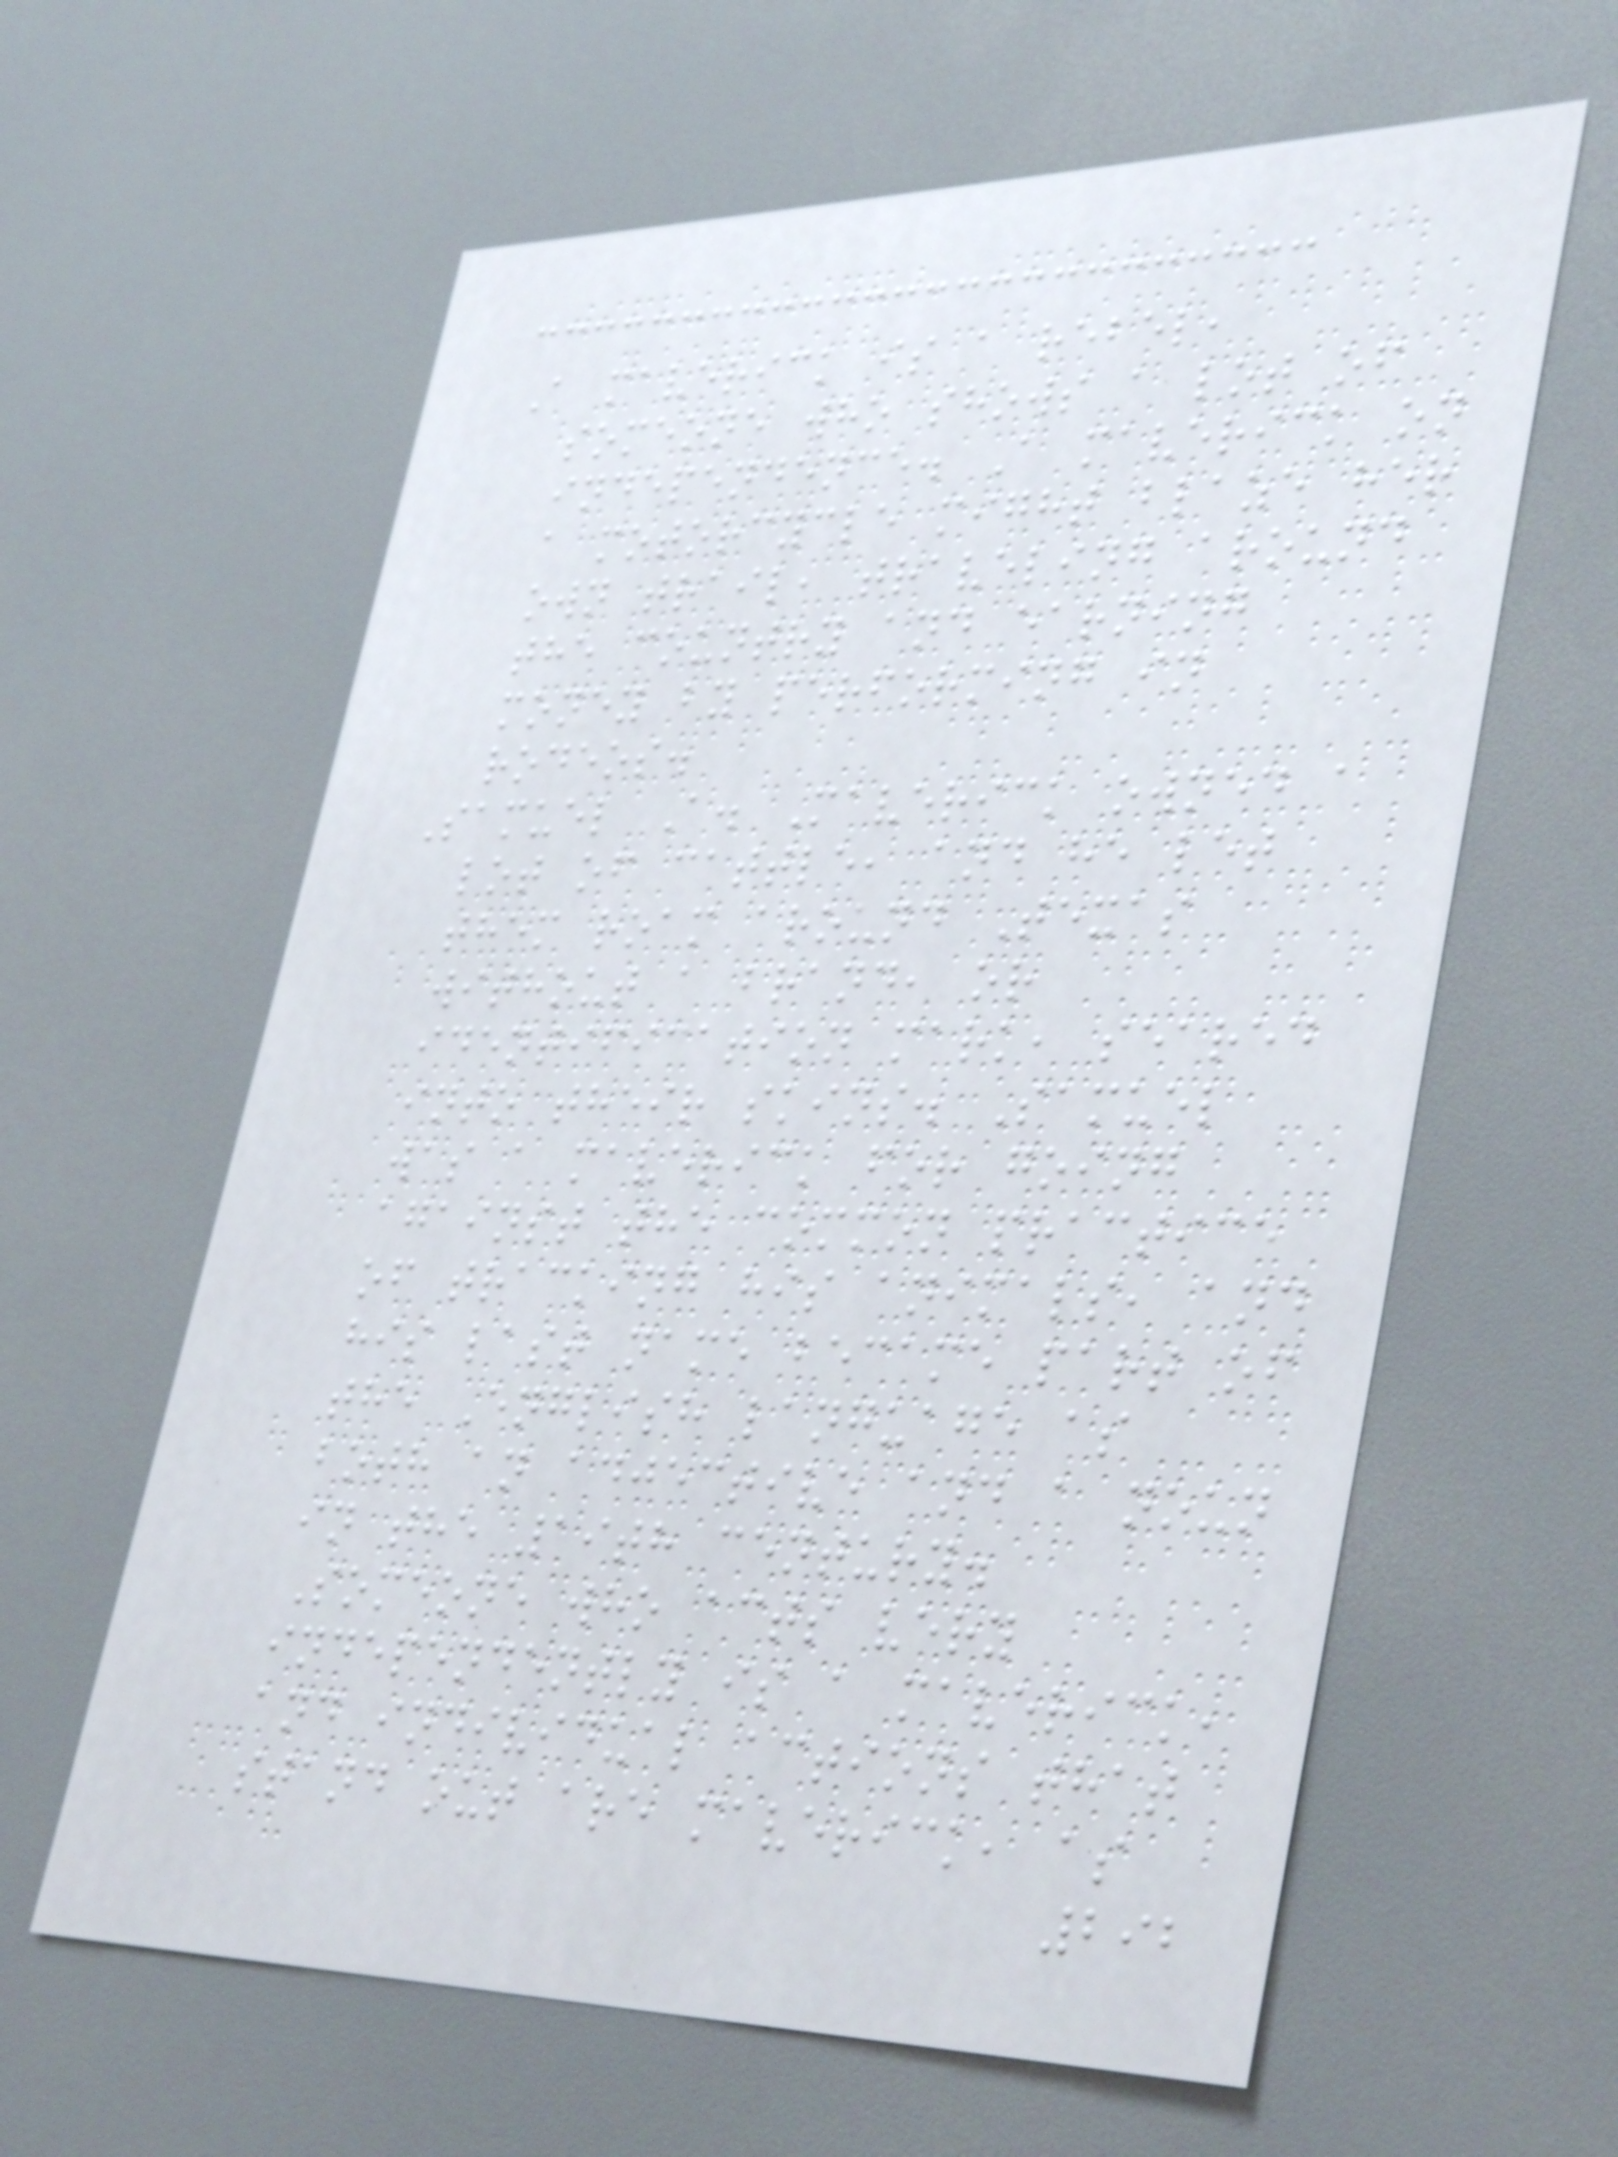A maverick is a rebel,
someone who shows a lot of
independence. A maverick on
a motorcycle might blaze her
own trail, traveling around
the country and earning
money by performing in
rodeos.
Samuel A. Maverick owned a
lot of cattle, and he let
them roam around Texas
without a brand, or
identification mark, seared
into their skins. Samuel
was a maverick for going
against the common practice
of tracking his animals, and
his last name became part of
the English language as
both an adjective and a noun
in the 19th century.
Someone who acts very
independently is a maverick,
and individual actions that
stand out are maverick, as
292
